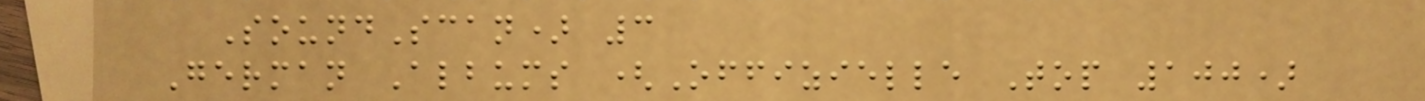SoundScan) 3
German Albums (Offizielle Top 100)
